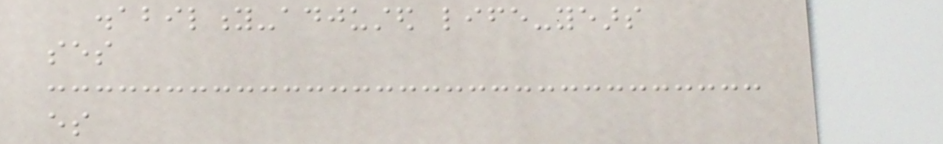disability-adjusted life-years
ses
es
